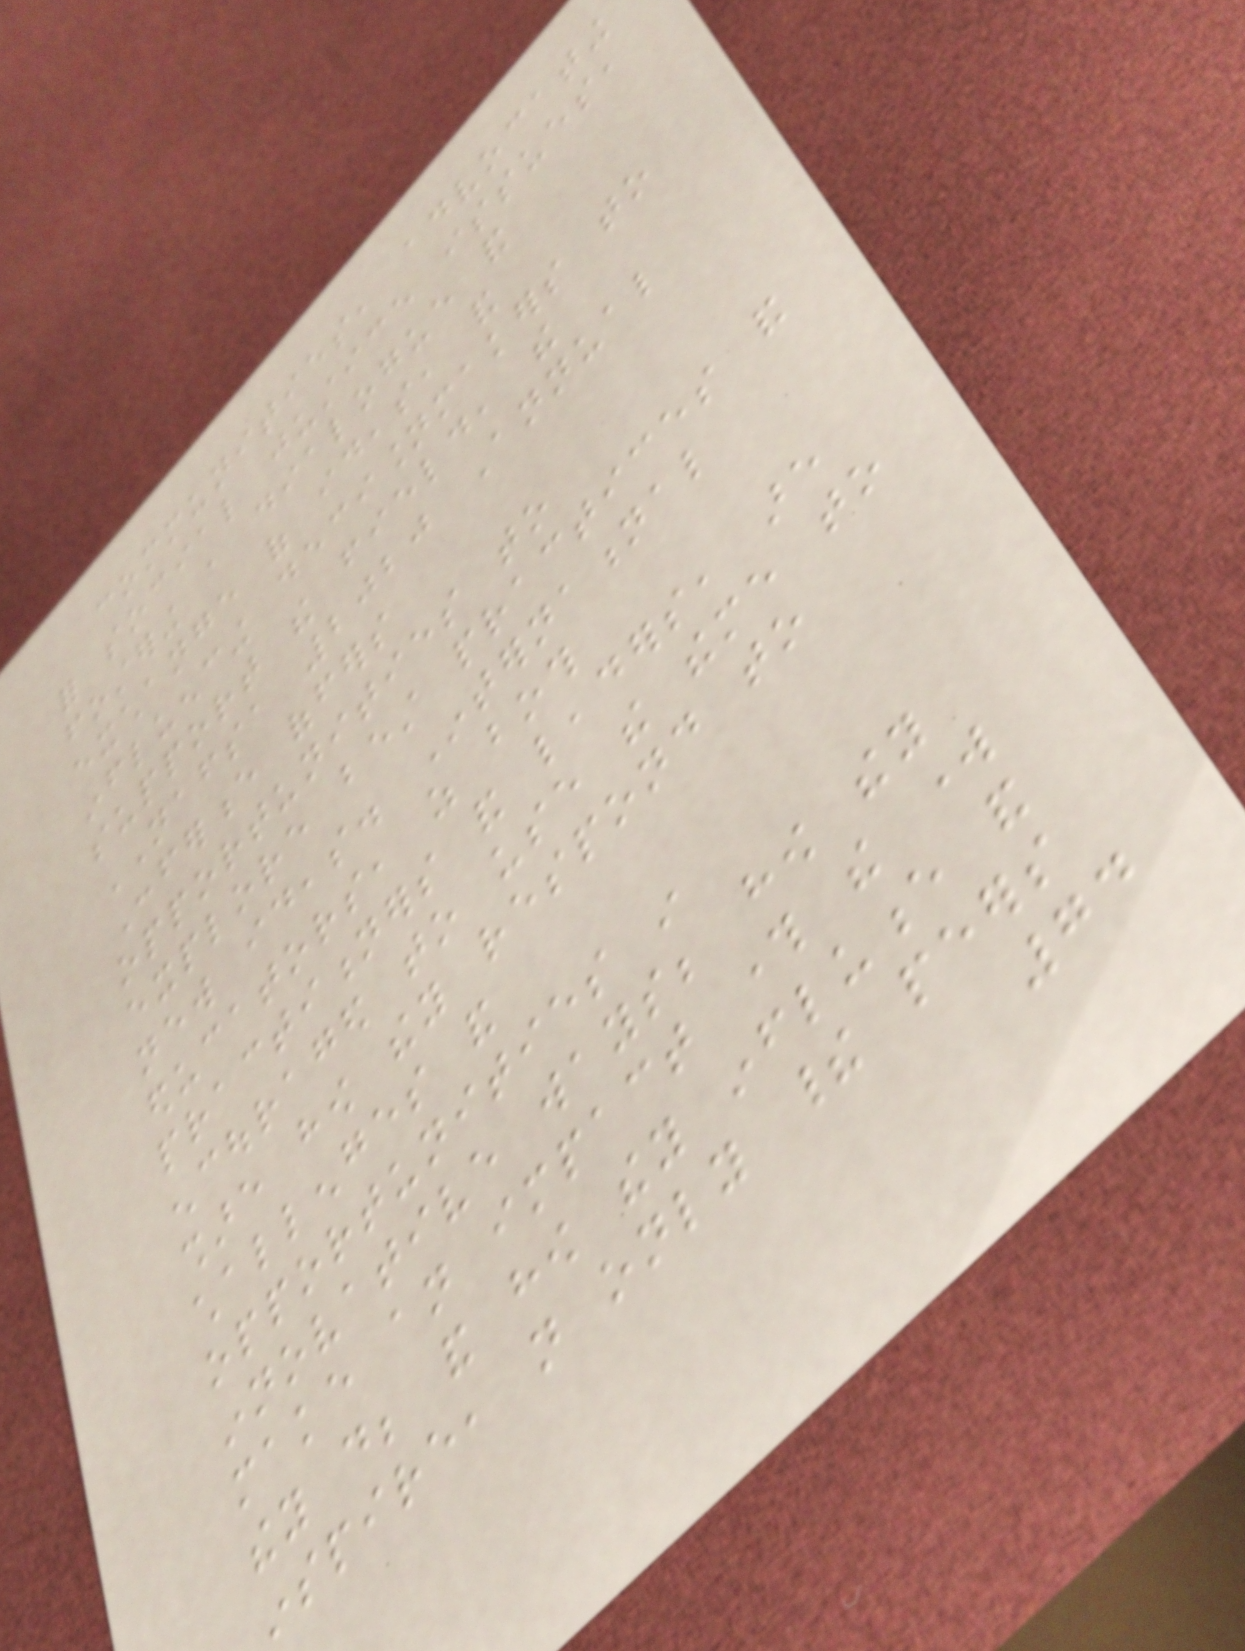communities, advocating
for social justice issues,
fostering a dialogue and
exchange of ideas, and
influencing decisionmakers to
support the field, the
NAFSA 2020 Annual
Conference offers
opportunities to
explore best practices and
new ideas. International
educators, as both
practitioners and leaders, are
encouraged to use the theme to
share how they respond to
challenges and
opportunities in
innovative ways; how they
make an impact through the work
they do; and how they influence and
inspire, not only their peers
74
